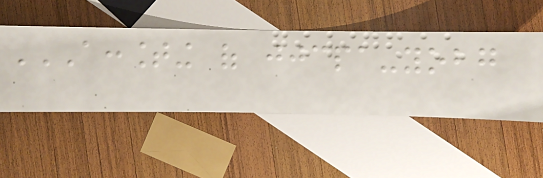ACCOUNTING OF JJCPA-YOBG
